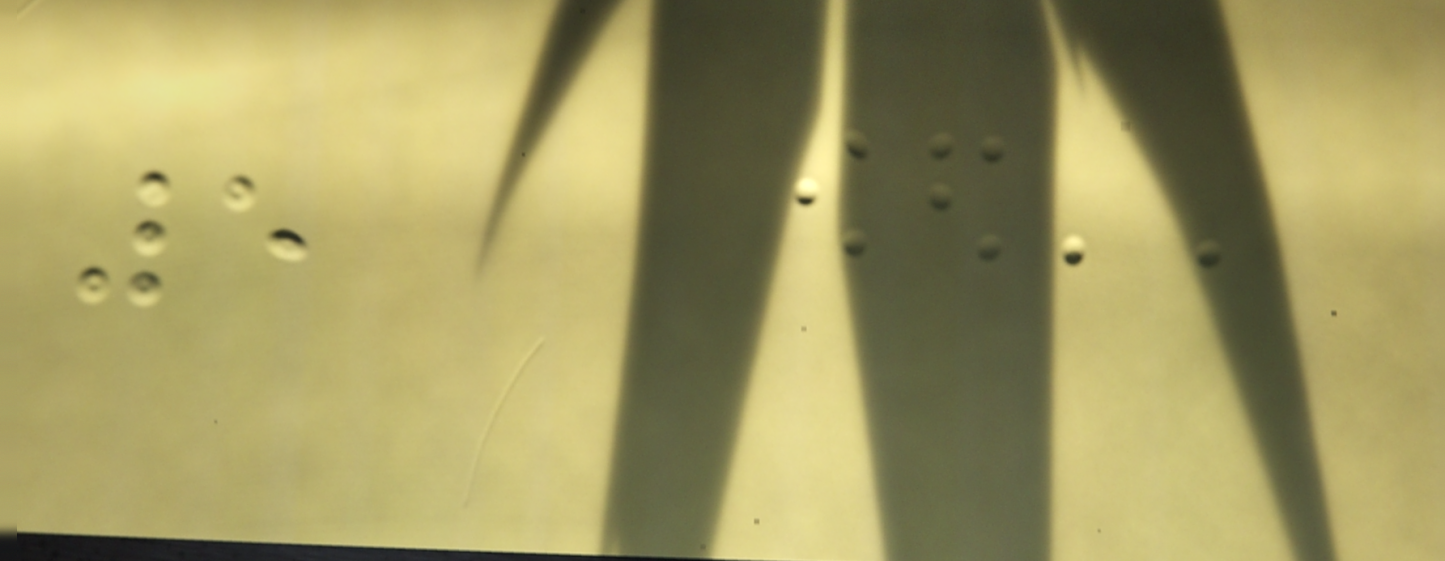5
